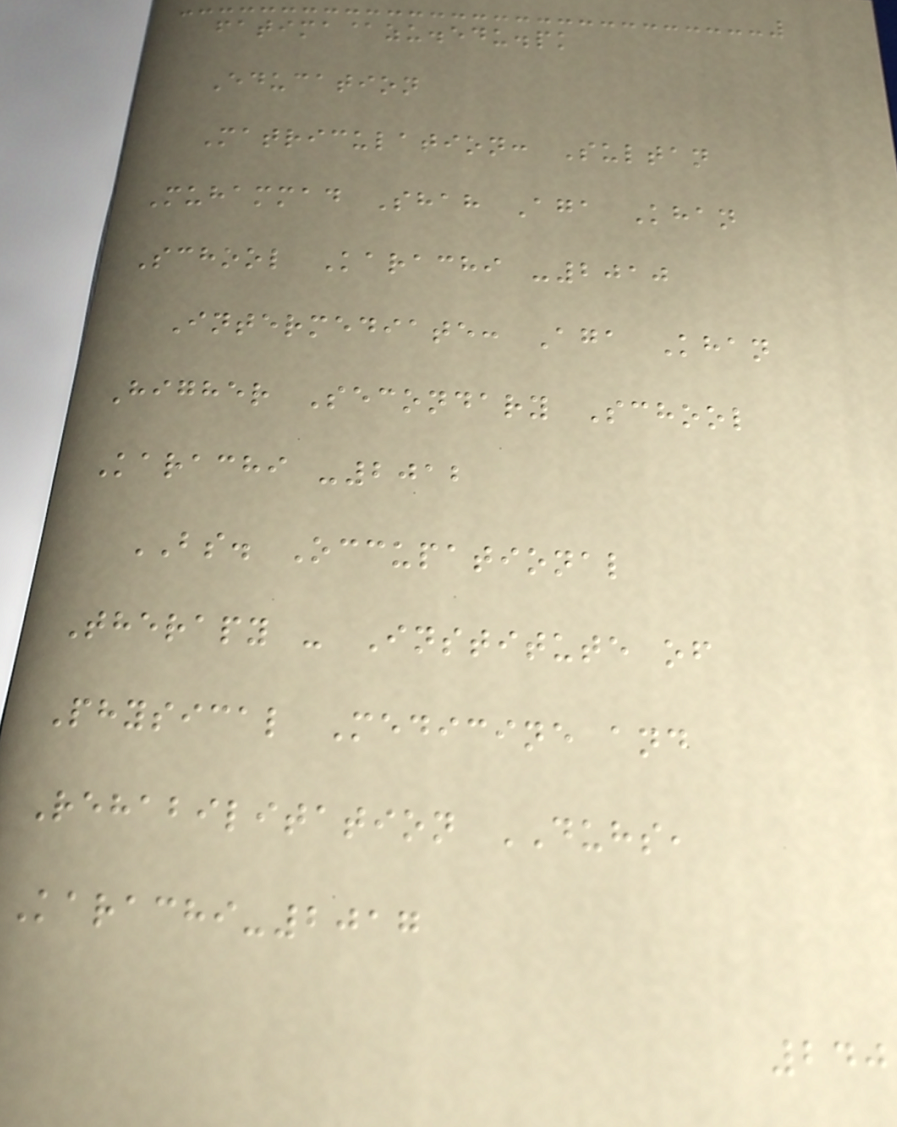fatima@zu.edu.pk
Education
Matriculation: Sultan
Muhammad Shah Aga Khan
School Karachi -2010
Intermediate: Aga Khan
Higher Secondary School
Karachi -2012
BS. Occupational
Therapy - Institute of
Physical Medicine and
Rehabilitation DUHS,
Karachi-2017
240
